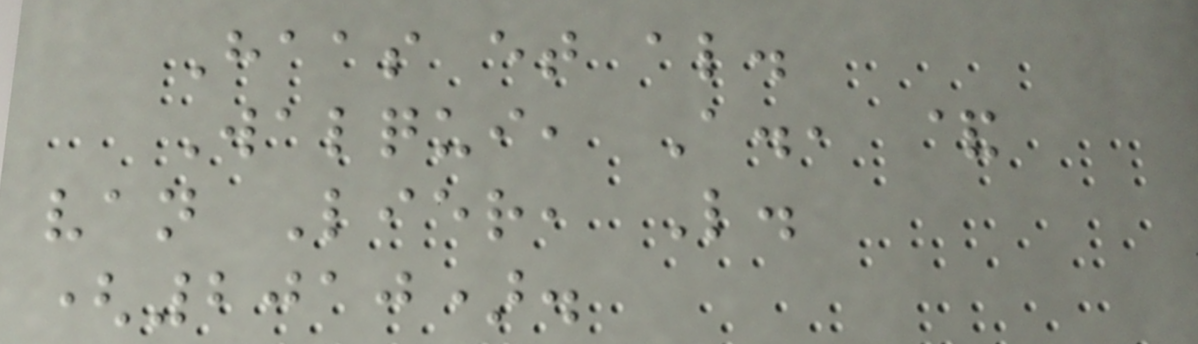Haas et al.
Walqui, A., &
van Lier, L.
(2010).
